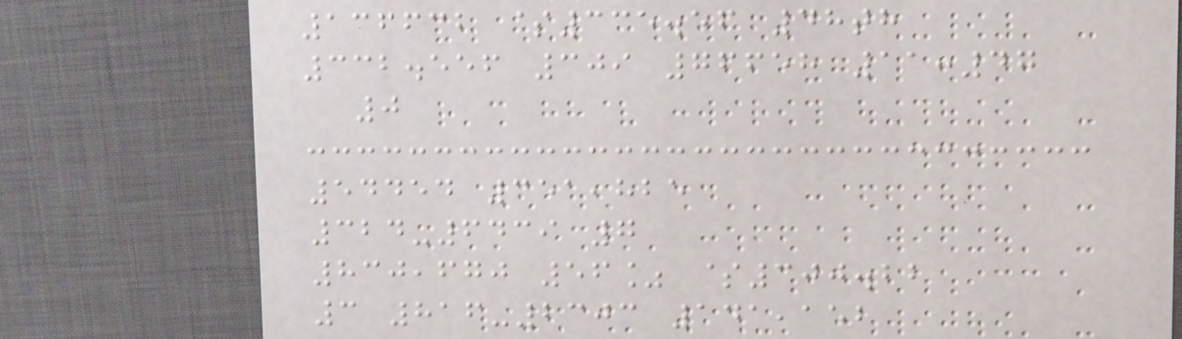136632 $335.56 48th
332.556 309 76658 11:47
0
54454 351,825
324-6439 7
830,670 56% $300.22
3 816-2303 141,152
